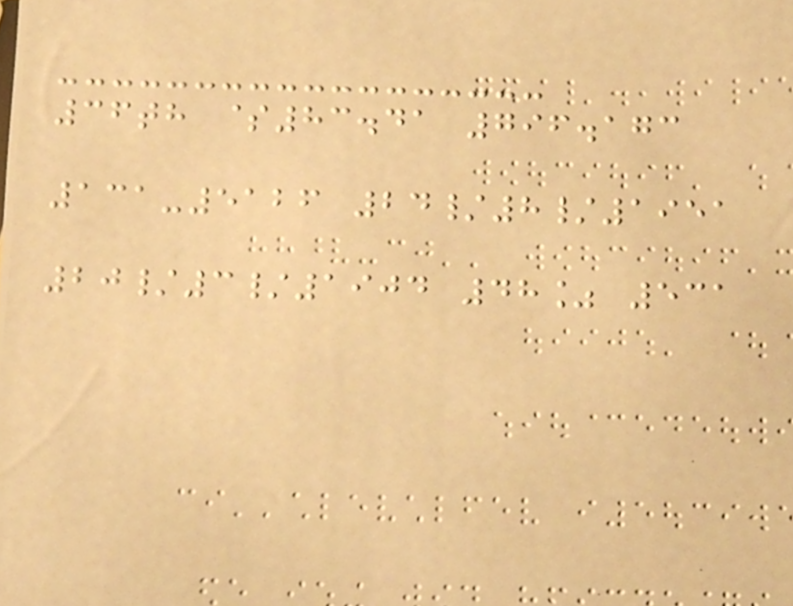36th $83.41 796.173
131-5126 24/8/1951
20/3/1904 48% 531
